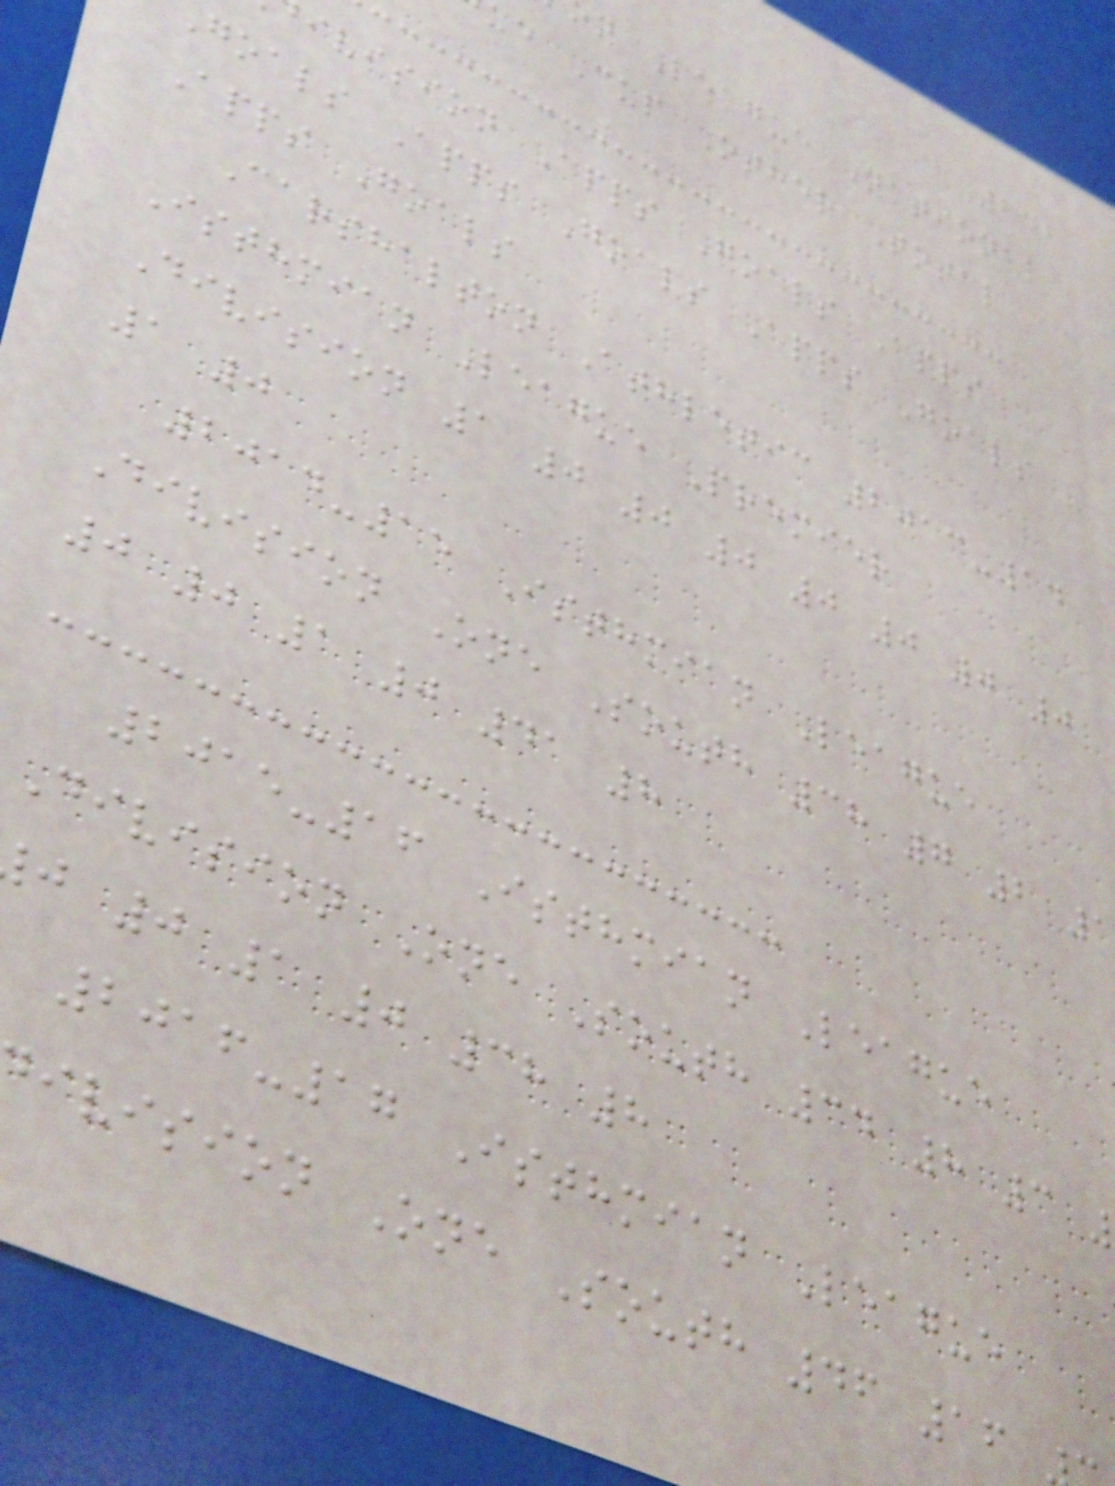242
n League National
ue Cup Other Total
ivision Apps Goals Apps
goals Apps Goals Apps Goals
Apps Goals
Carshalton Athletic 2013-14
Isthmian League Premier
Division 1 0 0 0 0 0 0 0
1 0
2014-15 Isthmian League
Division One South 38 7 2 1
0 0 1 0 41 8
2015-16 Isthmian League
Division One South 34 8 3
j 0 1 0 38 8
2016-17 Isthmian League
ivision One South 46 16
